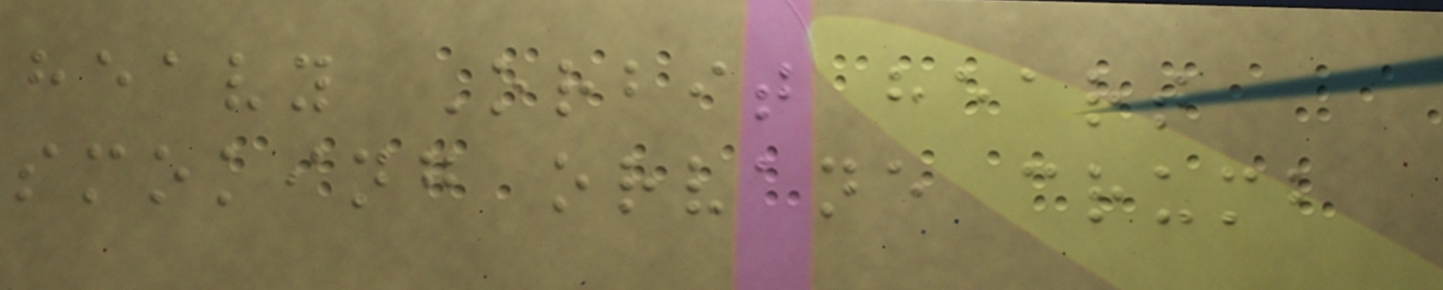heavy Orbit heart
smoking orvane crumb
